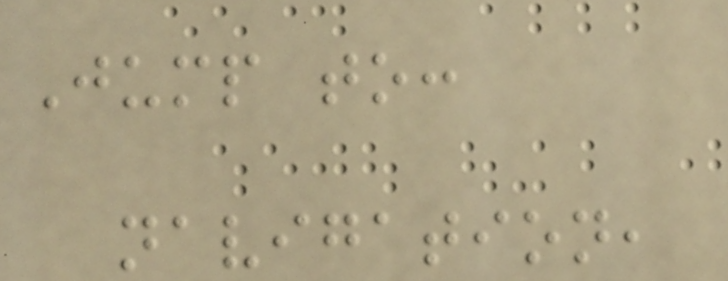Jump to:
navigation,
